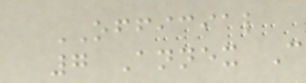OFFICIAL
7 Annex C
